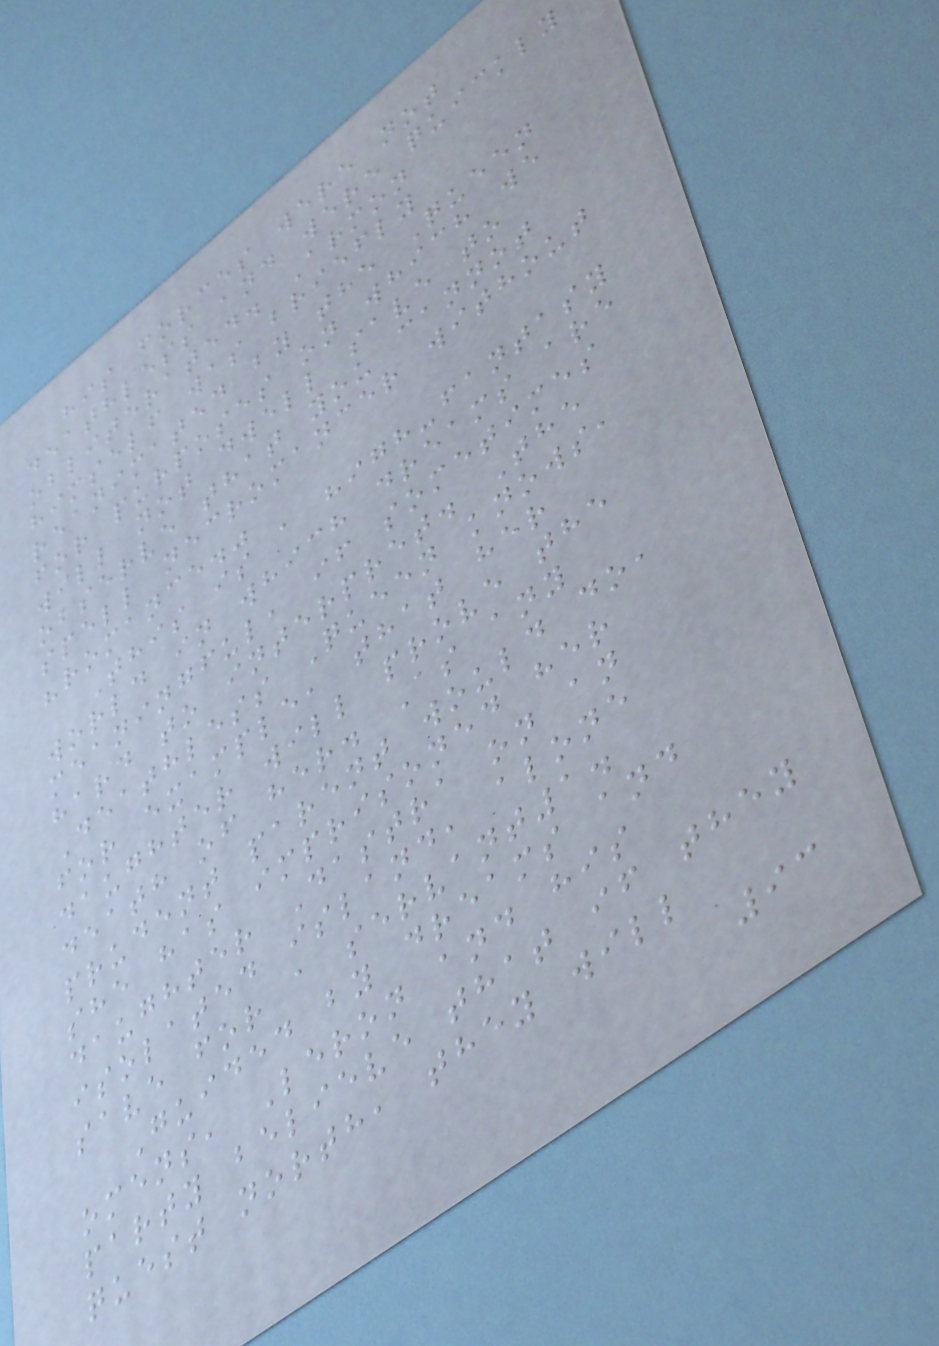his forces were not
deathless and were quickly
obliterated. Armon
himself was briefly
reanimated by the Queen
for purposes on which we
will not dwell save to
observe that you cannot
spell necromancer without
"romance."
This is a high-fantasy
world in which dreams are
meaningful, if sometimes
hard to interpret. The
Deathless Queen knows,
for example, that her
daughter will prove the
death of her. As any
prudent parent would do,
she has imprisoned her
daughter Dastra on an
isolated island, alone
save for a servant1.
Guided by dreams and
omens, Leron and his
party believe that if they
quest north, they will
93
